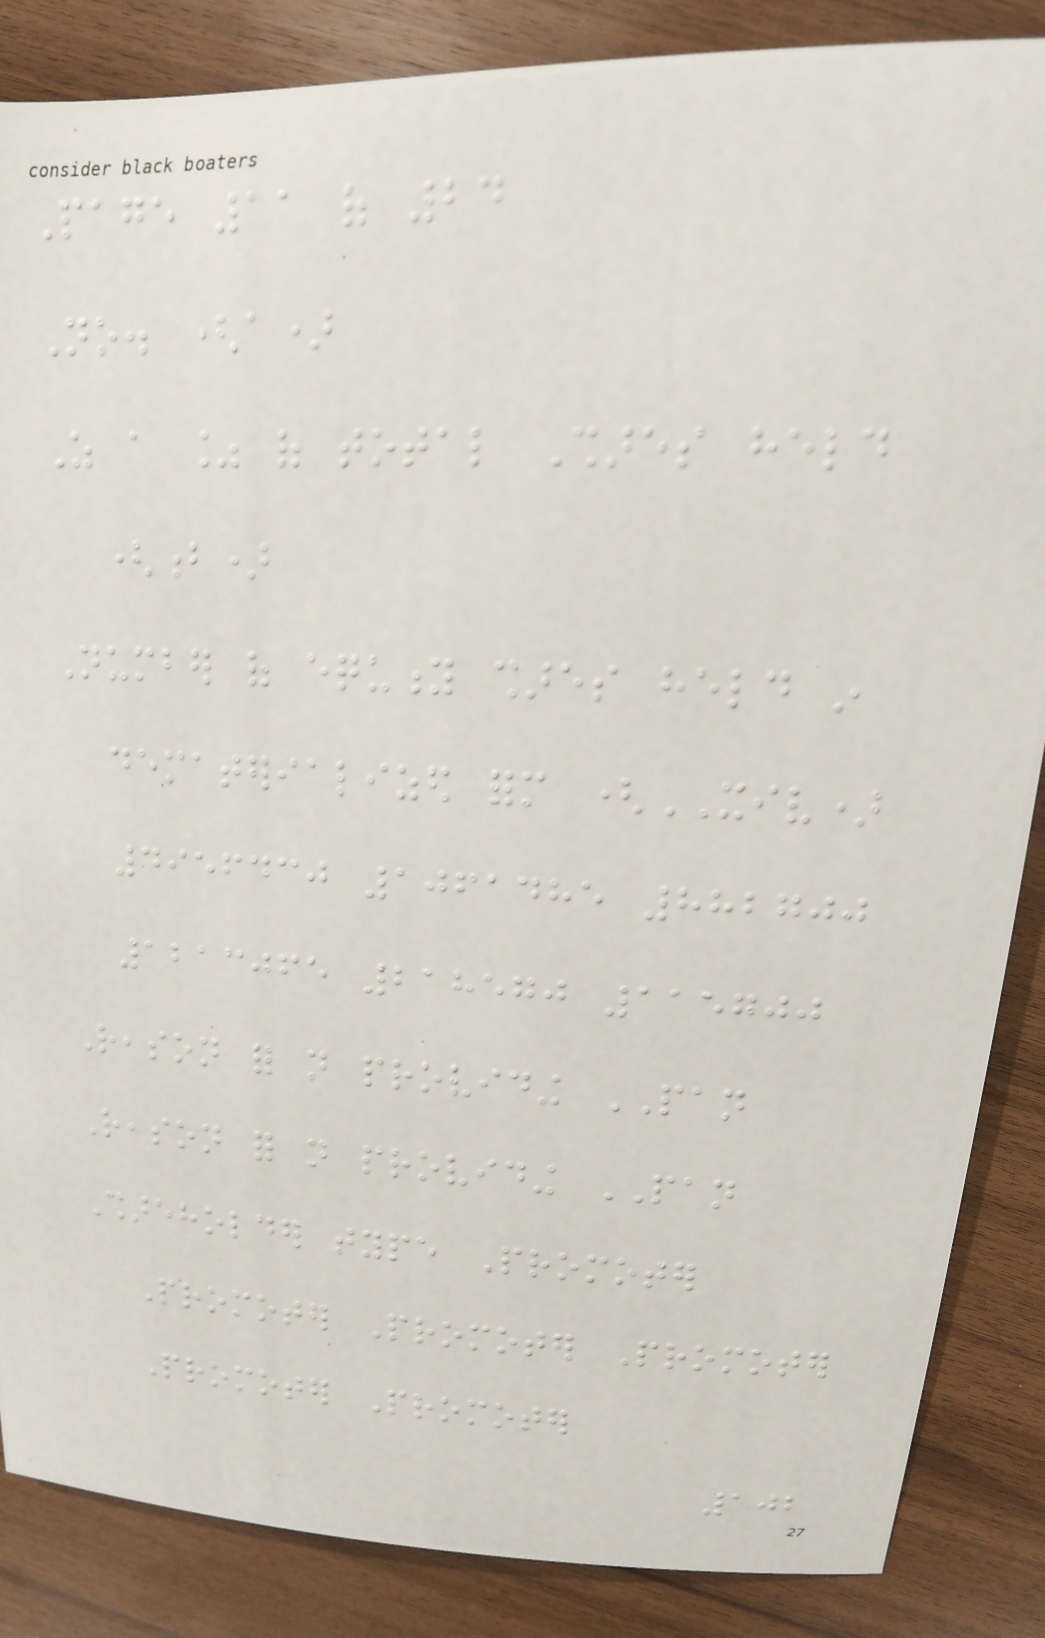Page 11 of 24
No. (a)
As a % of total Shares held
(b)
Number of equity shares held in
dematerialized form (XIV)
4956430 1061485 882700
1213065 218570 115700
Reason for not providing PAN
Reason for not providing PAN
Shareholder type Promoter
Promoter Promoter Promoter
Promoter Promoter
102
